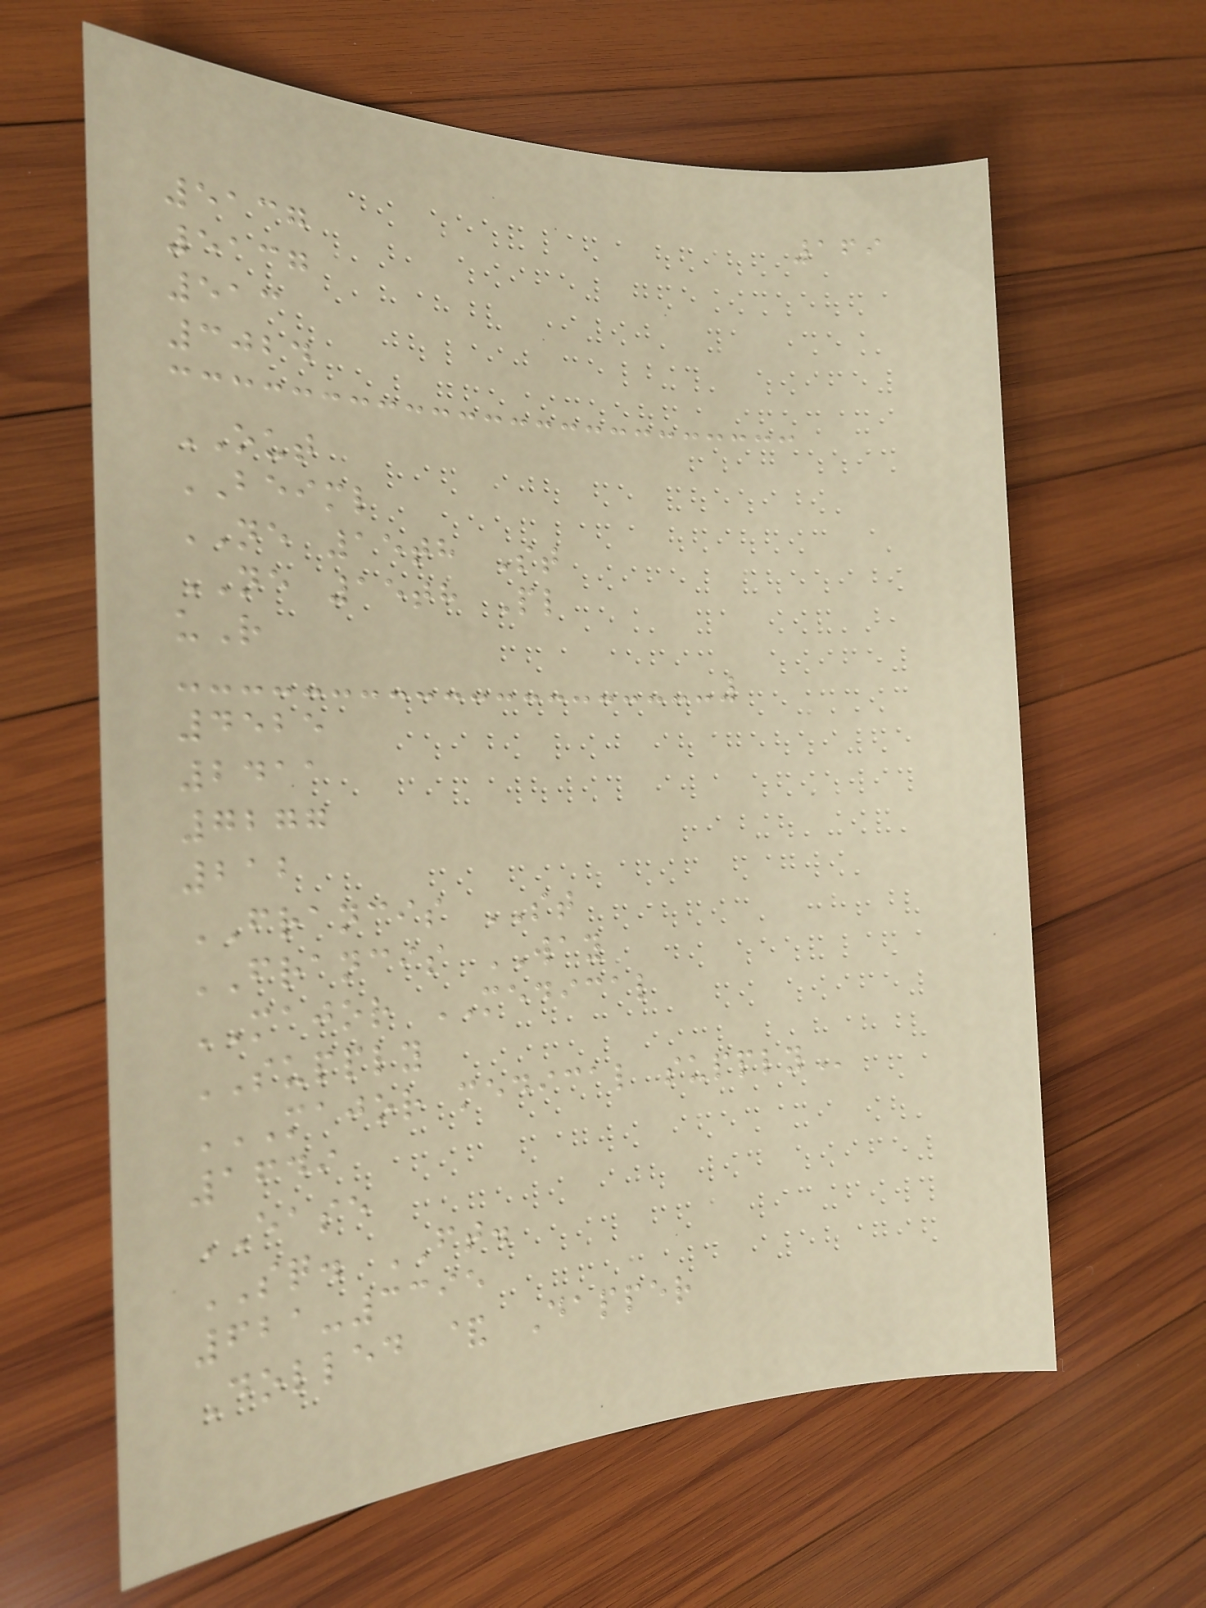169
5137
5137
513
3024
OUT
BEIML
NE 15th St
NE 15th Pl
uR
4525
2411
7277
212
FRANCIS ST
FRANCIS WAY
MAJOR MEDICAL
SUPPLY
MAJOR MEDICAL SUPPLY
1649
EASE
SQ. FT.
621-3395
Dolled & Dapper
